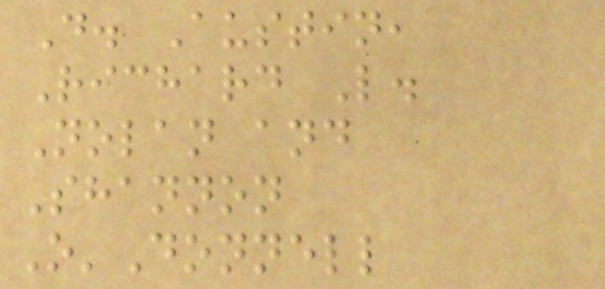D. Austin,
Richard L.
Nolan and
Shannon
O'Donnell
